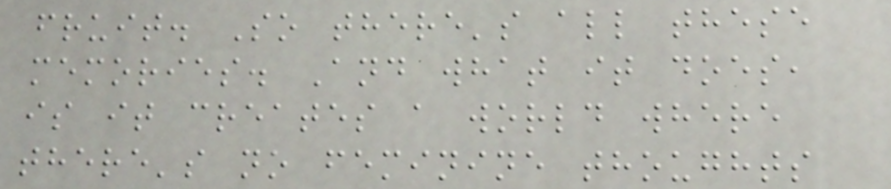fruit. So there's all these
memories. And what it does,
is it creates a world where
there's no feminine thoughts
